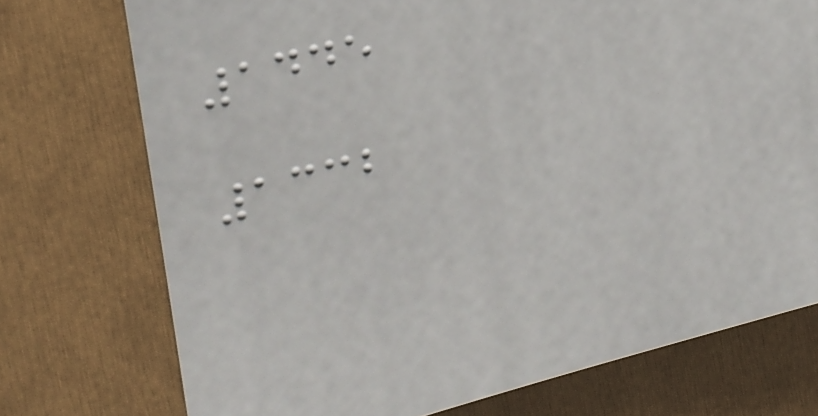1445
1332
